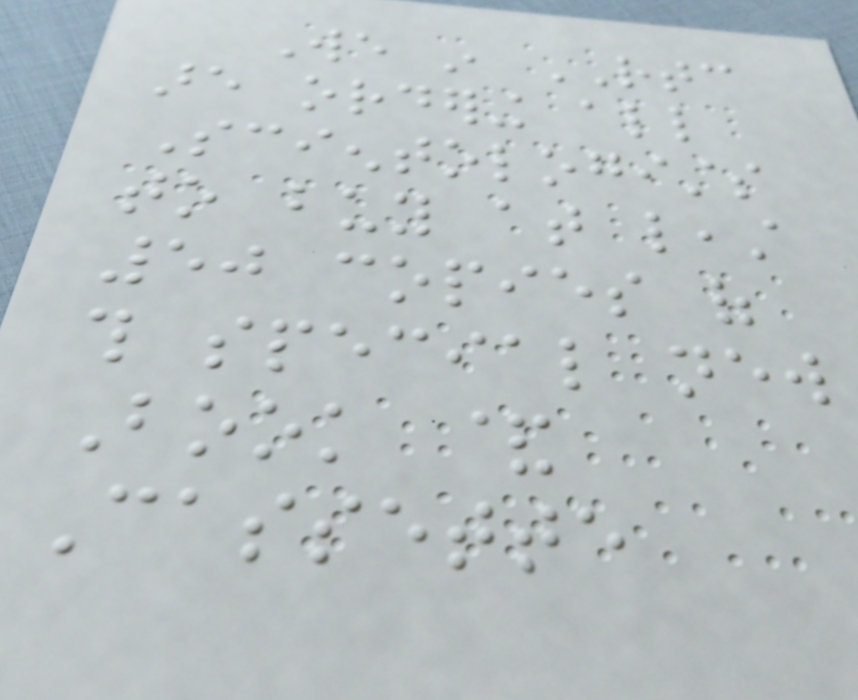We in RTC
are ordering all
Scientologists
to buy at least
50 copies of
this special new
Book &
Cassette
